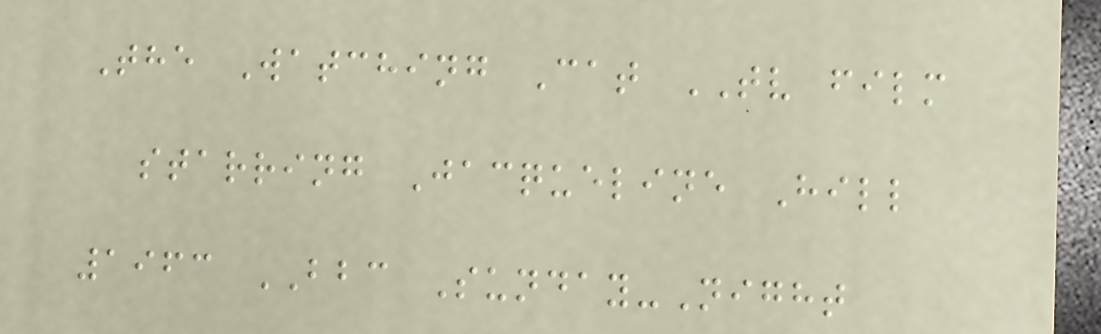The Watching Cat TV film
starring Jacqueline Hill
1963 BBC Sunday-Night
